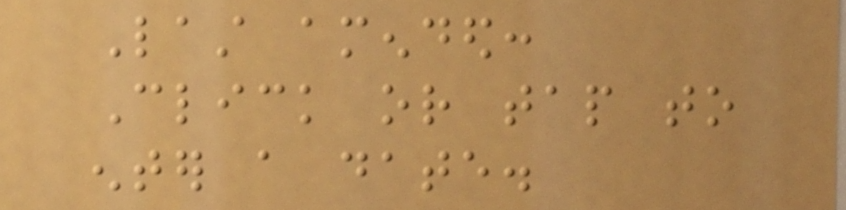Last amended:
Click or tap to
enter a date.
